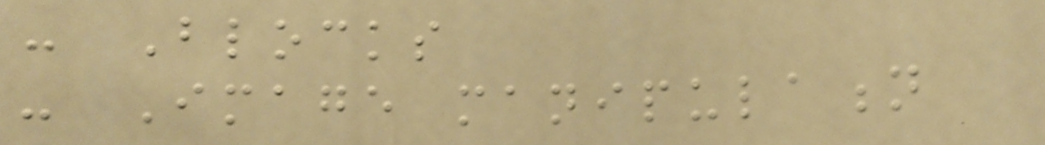- Blocks
- Image manipulation
